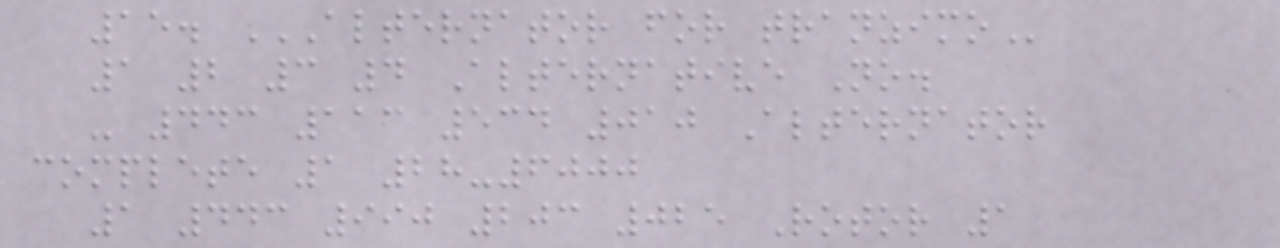15. ALTERNATOR FOR TRANZIMO
1 2 3 4 Alternative No.
- 443 113 534 010 Alternator
complete 1 28-6000
1 443 990 203 025 Rotor 1
